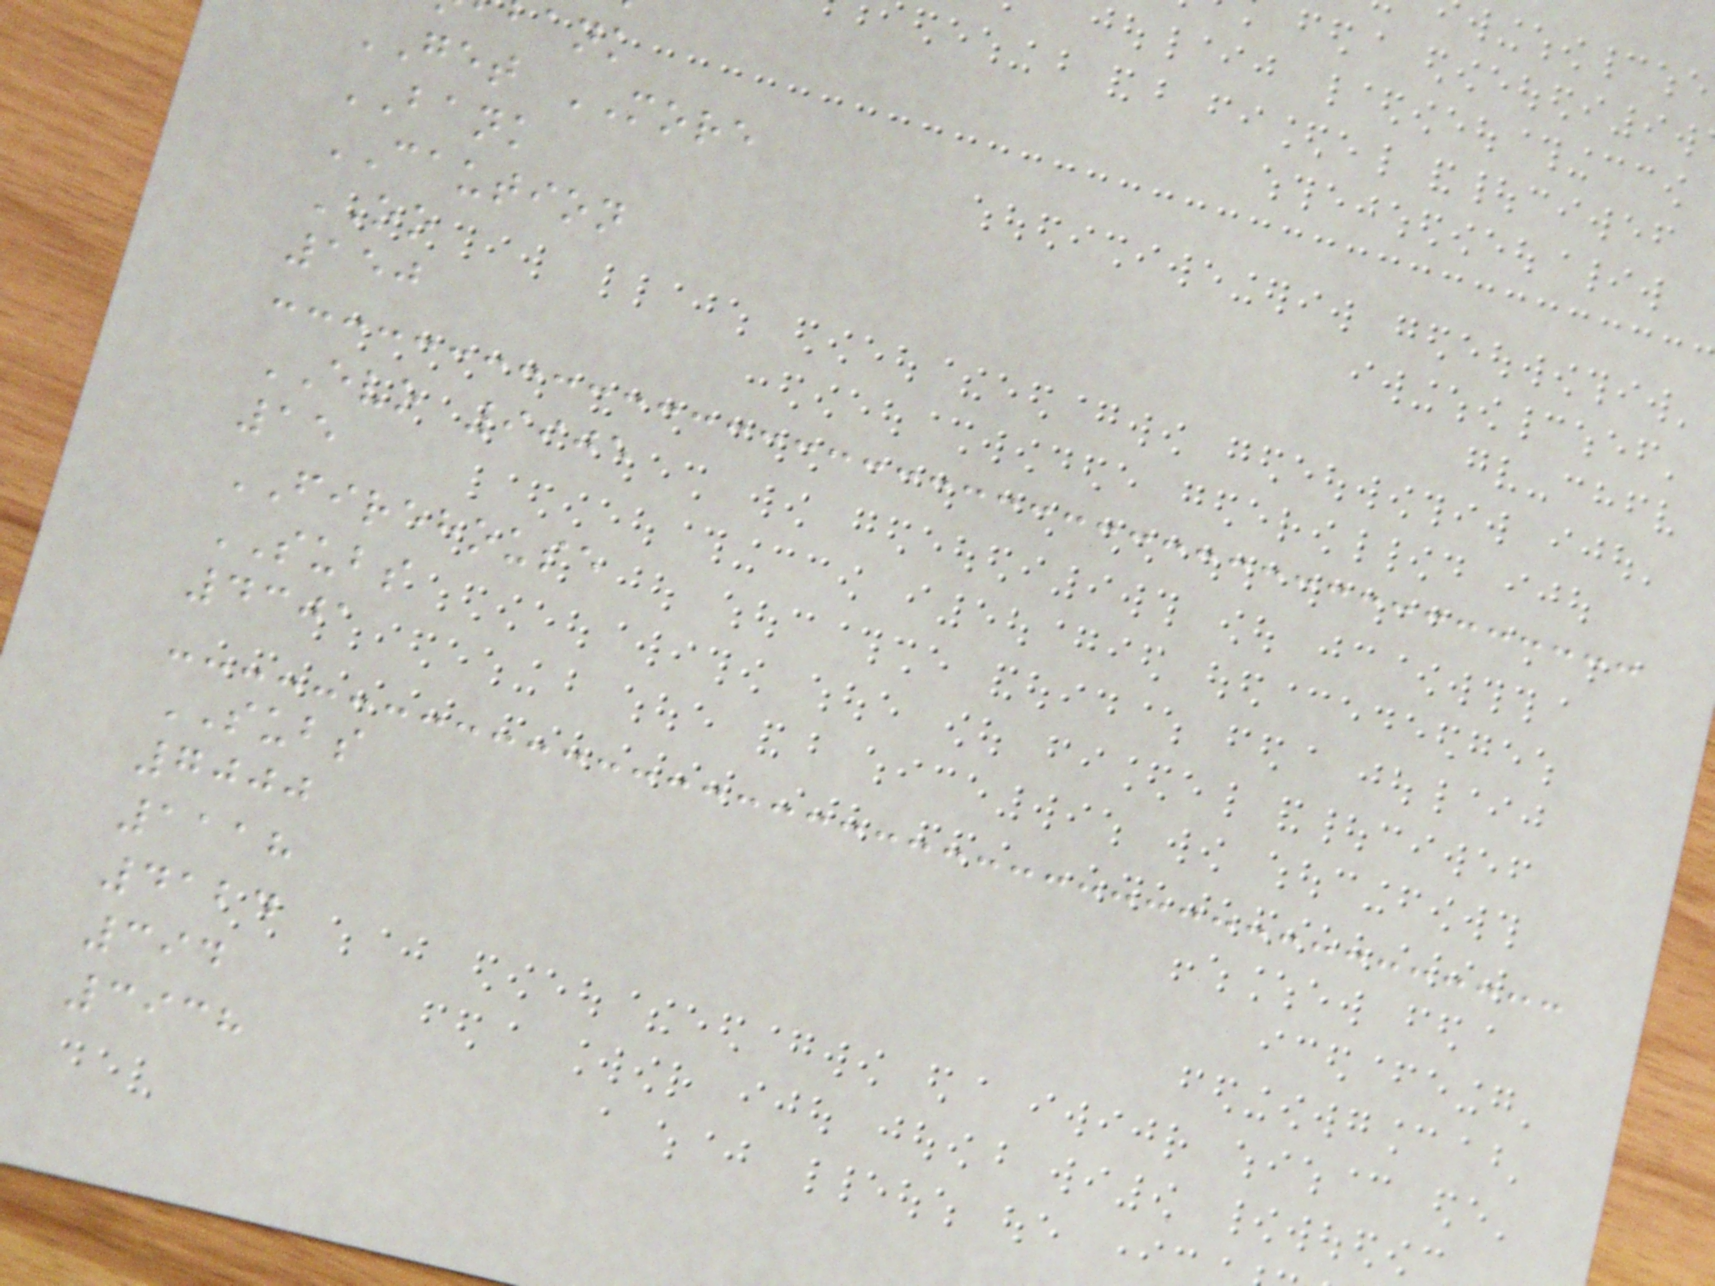GET MORE
BANK
CAUTION
OO
150
EVO 9905
15
FIREHOUSE
SUBS
4301
SUBS
7000
1118
4124
394
3938
